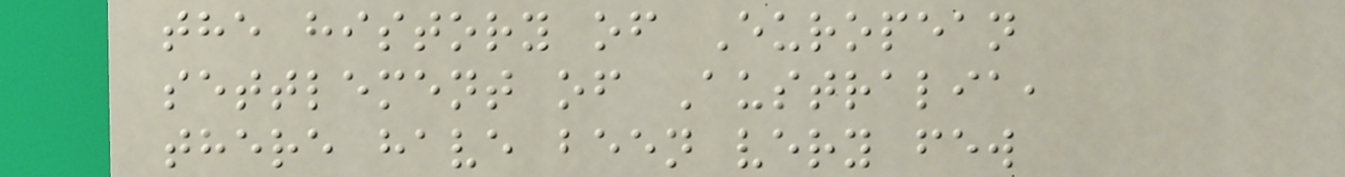the history of European
settlement of Australia,
there have been very few
